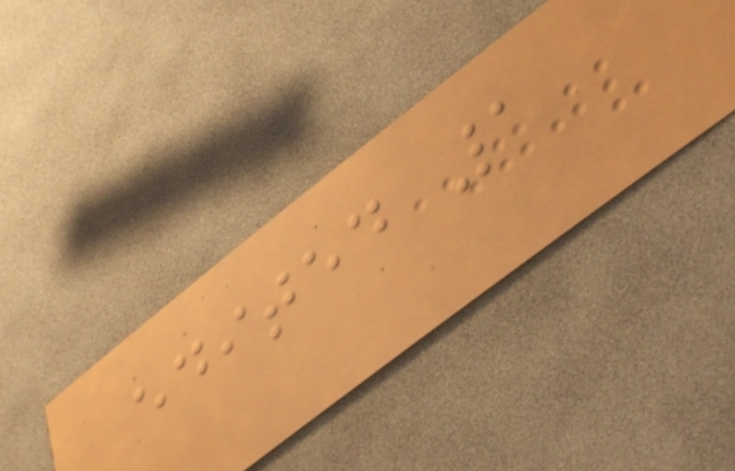edited 1
